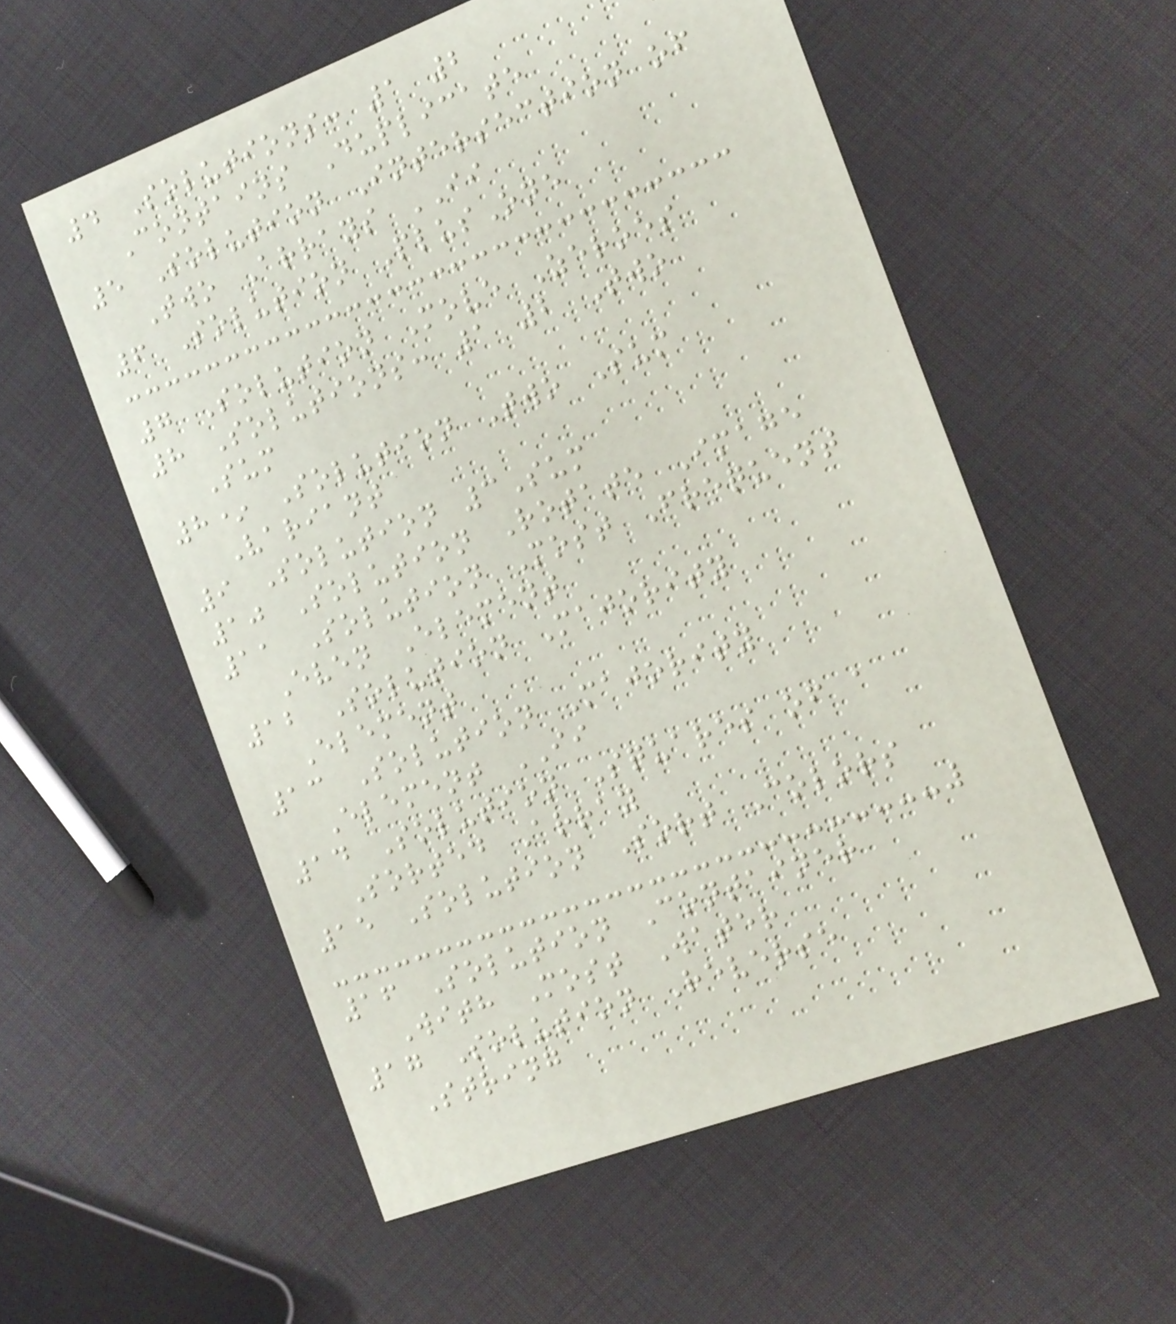4 Solutions: 1 2
Contains Duplicate
5 Solution Intersection of
Two Arrays II
6 Solution PlusOne
7 Solution Move Zeroes
8 Solutions: 1 2 Two
Sum
8* Solution Two Sum
Variant
9 Solution 3Sum
10 Solution Rotate Image
11 Solution Most Frequent
Even Element
12 Solution Majority
Element
13 Solution Majority
Element II
14 Solution Squares of a
Sorted Array
15 Solution Sort Colors
16 Solution Container
With Most Water
17 Solution Reverse
String
